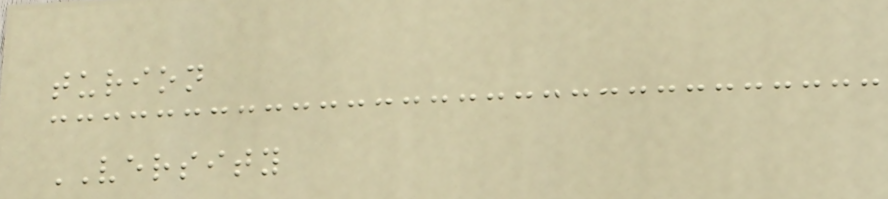turion
VERSITY
